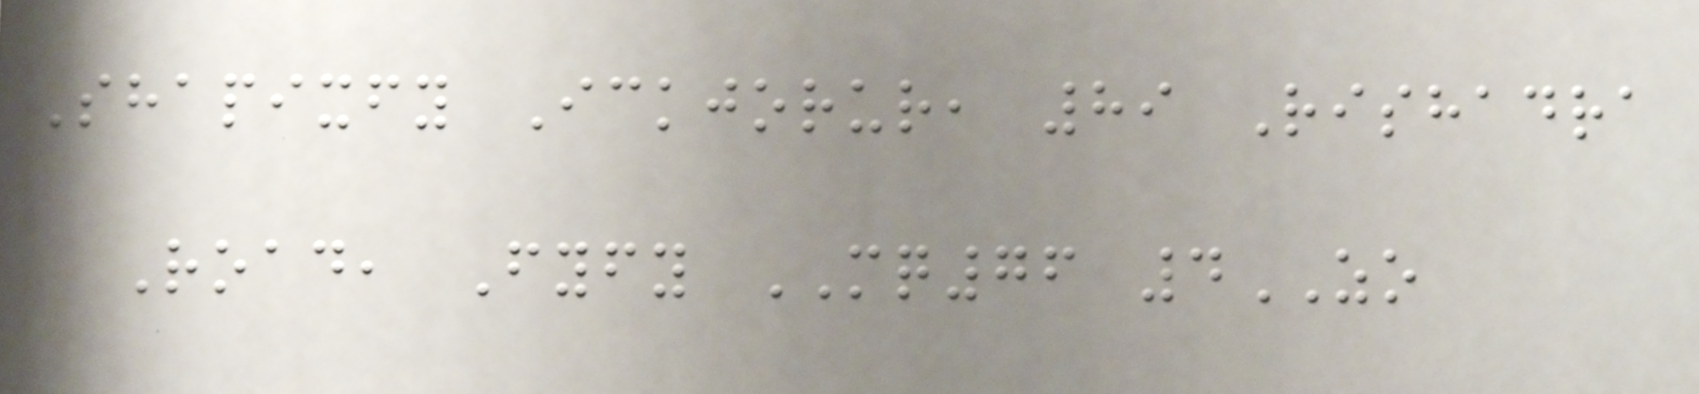Shapixfy Ickjorur, 89 Rishadra
Road, Fyfy MQ76 4ZO
